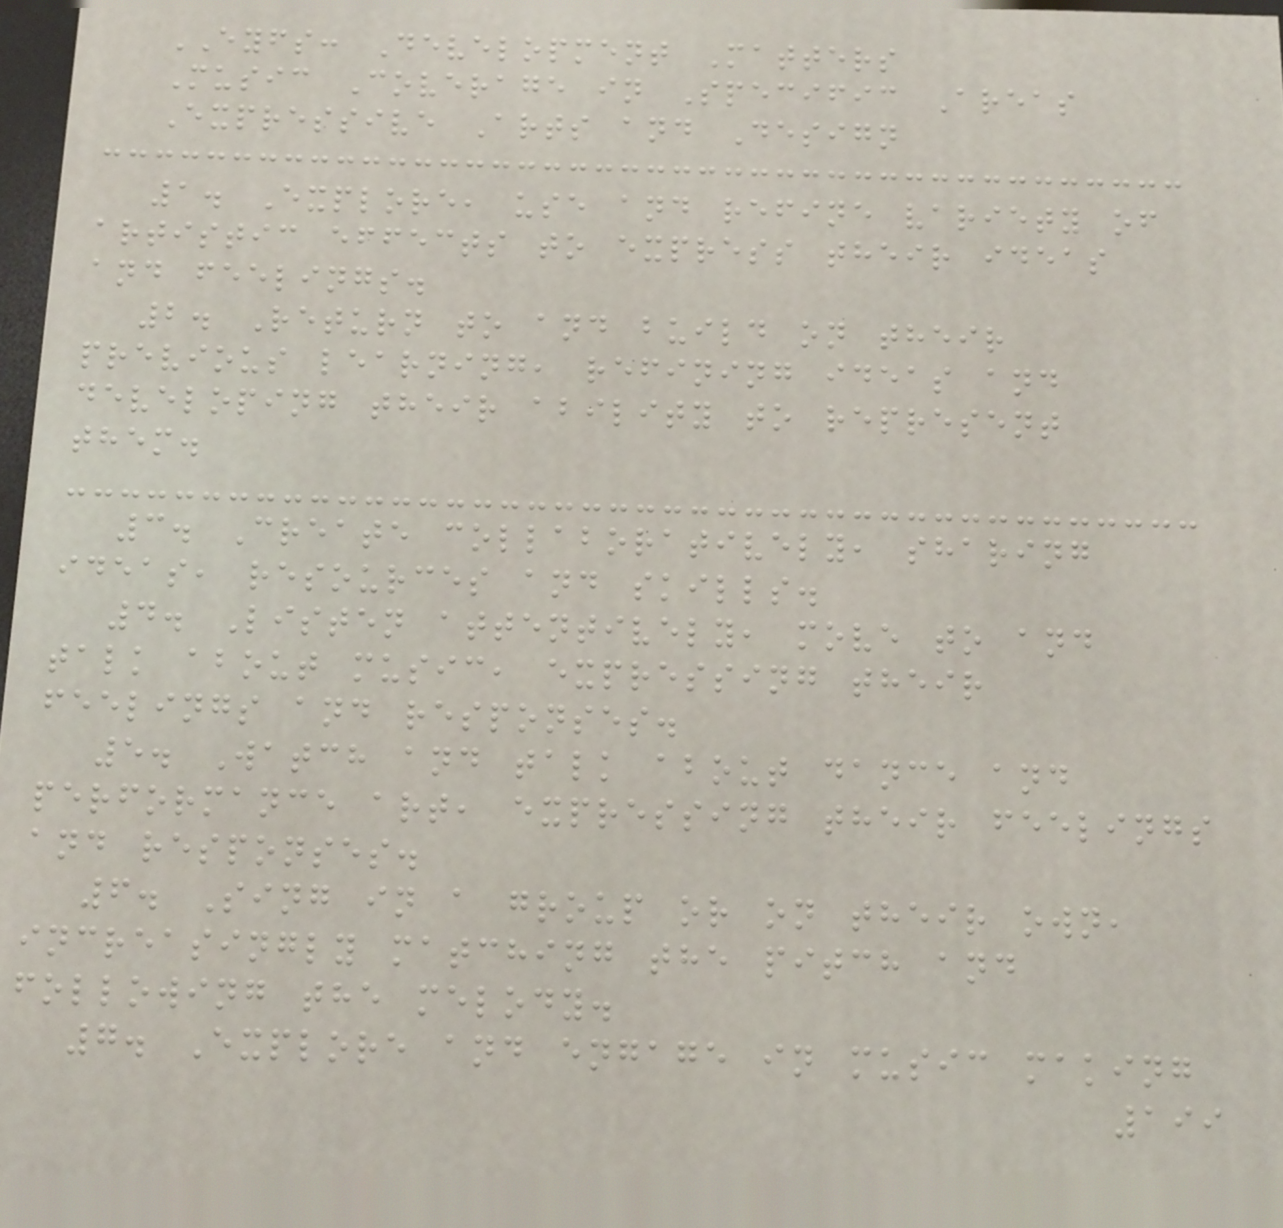EYFS: Development Matters
Music Coverage in Specific Areas
Expressive Arts and Design
1. Explore, use and refine variety of
artistic effects to express their ideas
and feelings.
2. Return to and build on their
previous learning, refining ideas and
developing their ability to represent
them.
3. Create collaboratively, sharing
ideas, resources and skills.
4. Listen attentively, move to and
talk about music, expressing their
feelings and responses.
5. Watch and talk about dance and
performance art, expressing their feelings
and responses.
6. Sing in a group or on their own,
increasingly matching the pitch and
following the melody.
7. Explore and engage in music making
199
